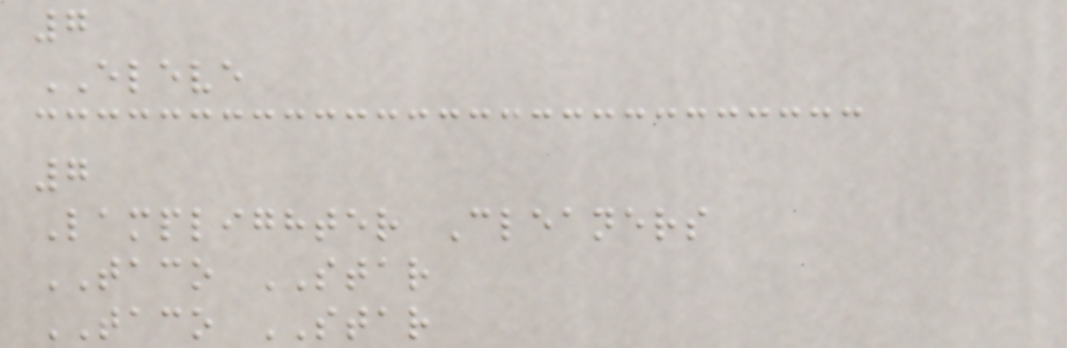7
ELEVE
7
Lamplighter Cleaners
TACO STAR
TACO STAR
